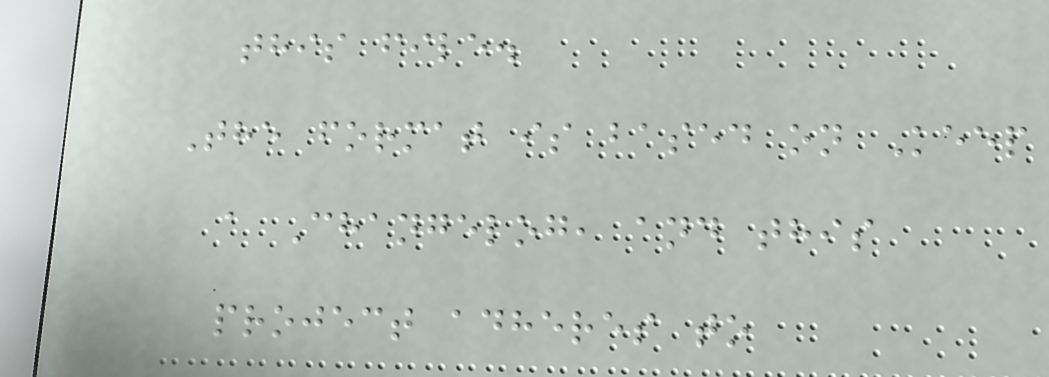this file.
The format is based on Keep
a Changelog, and this
project adheres to
